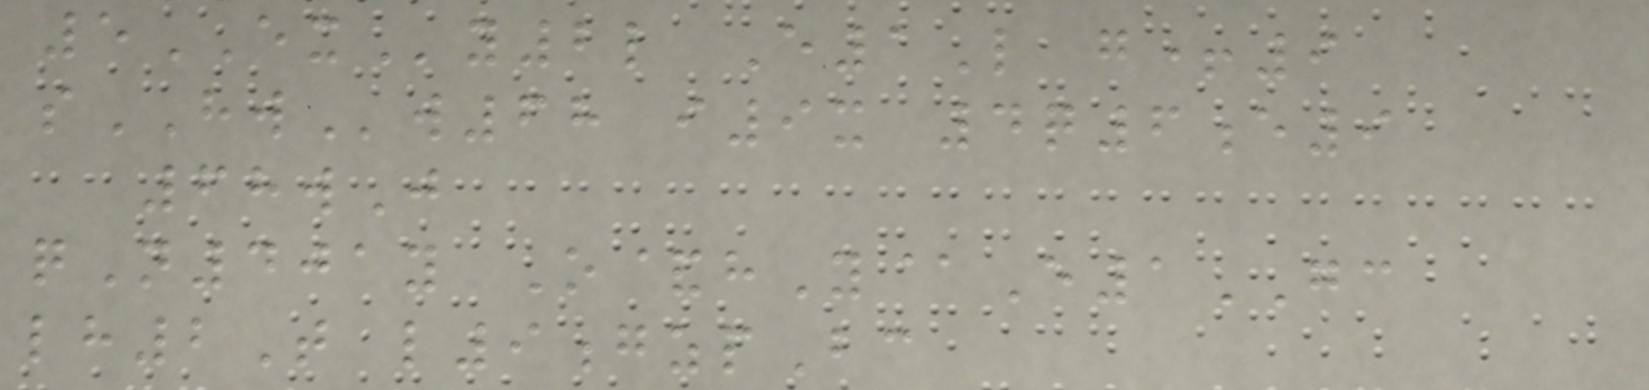5EXy2l E1L g+9
sHWw68 i9x 4q6e9
68wJ
qN401y O&hY@E1GC
lh2T l9gzpBc
